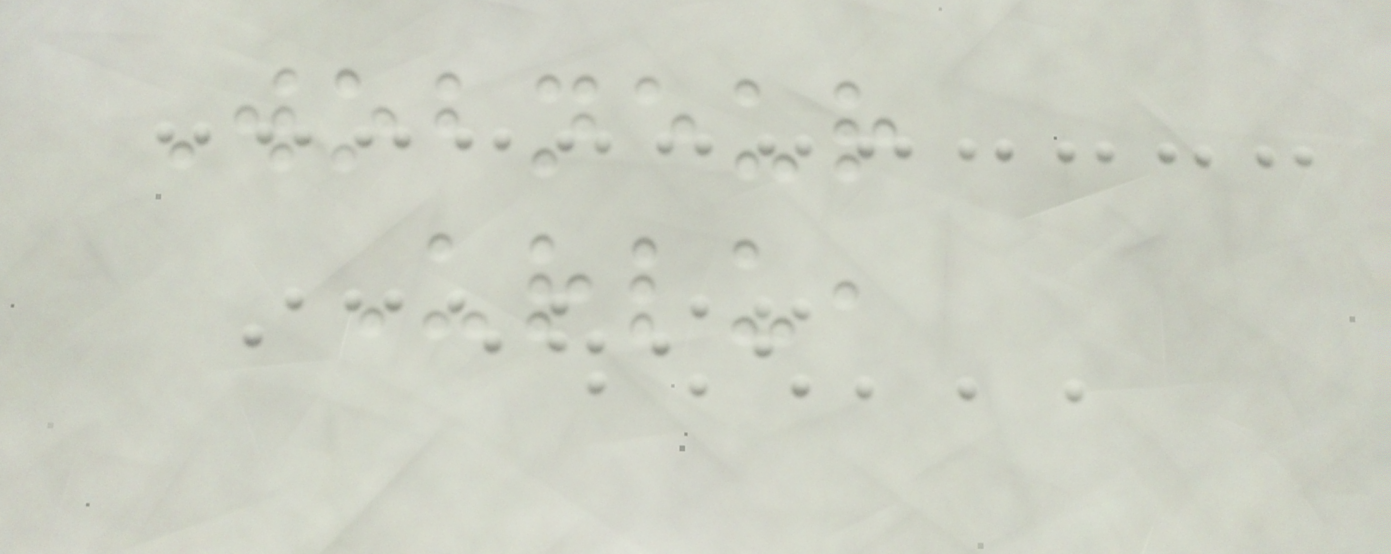Wobneur
Urlu,
